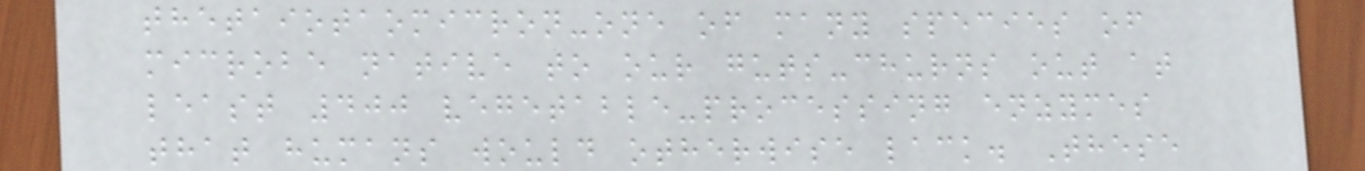thetaiotaomicron-one of many species of
microbe native to our guts-churns out at
least 400 vegetable-processing enzymes
that humans would otherwise lack. These
